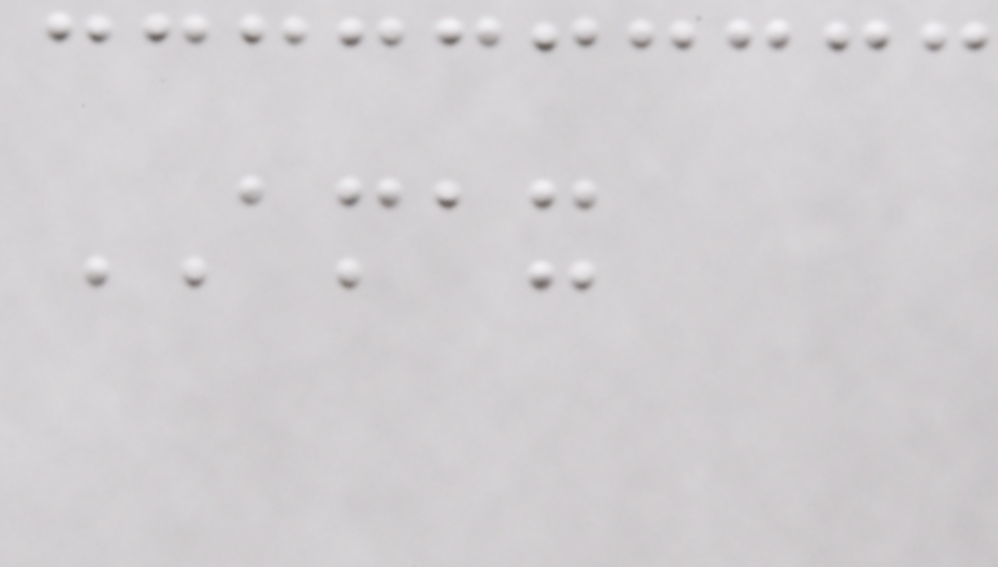AMAX
